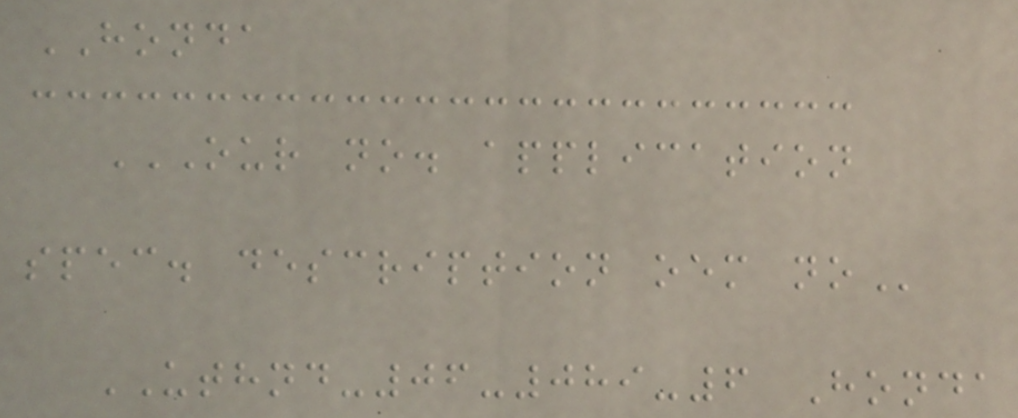HONDA
OUR NO. APPLICATION
SPEC. DESCRIPTION OEM NO
UTHND-06-089-6 Honda
